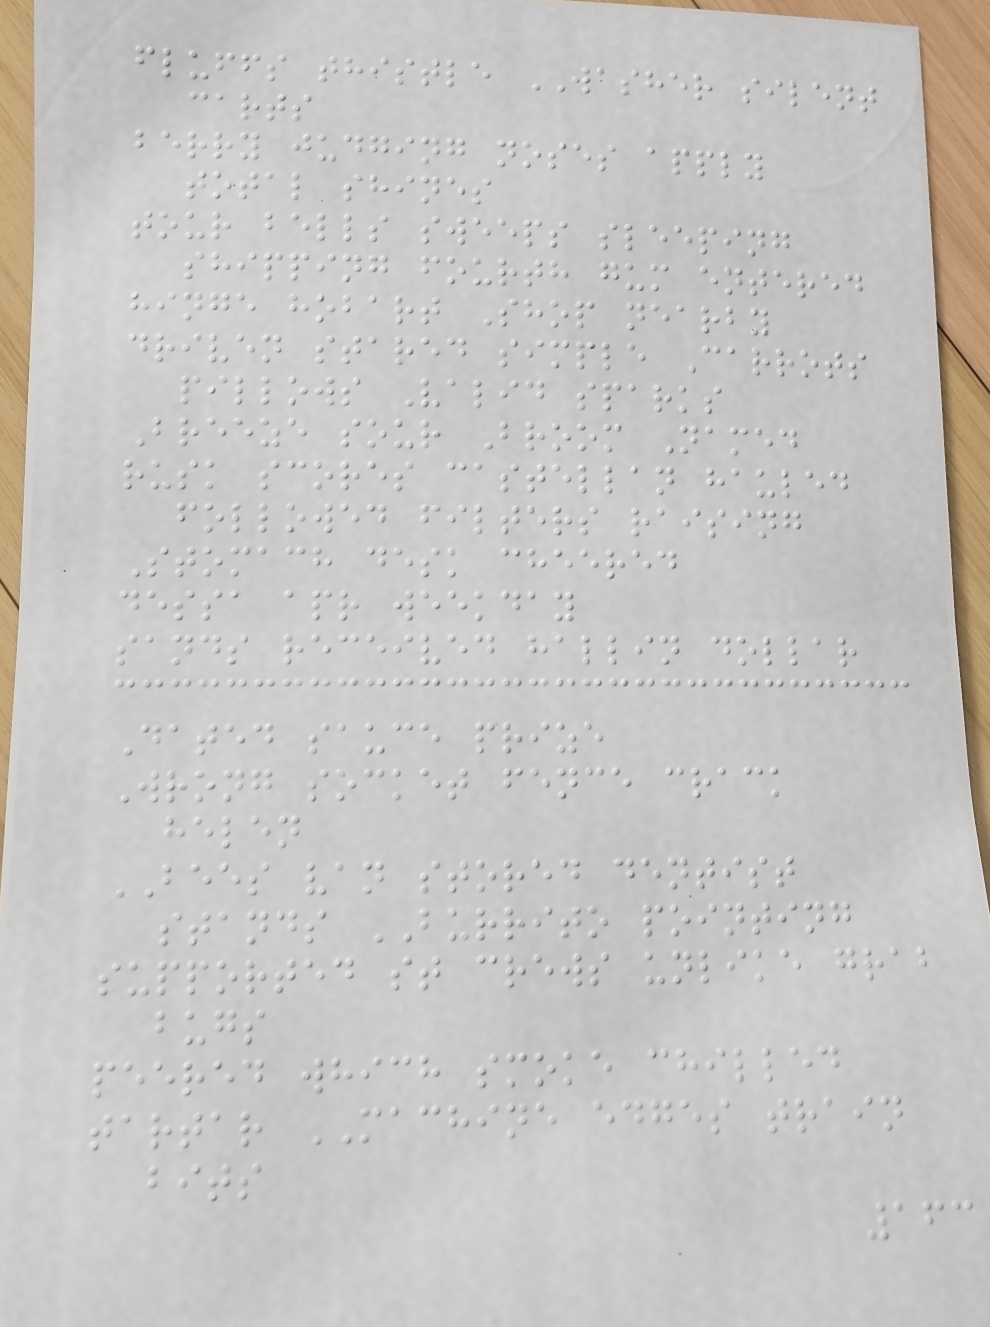fluffs thistle WASHER silent
carts
berry judging noses apply
total shines
tour bells sweeps sleeping
shipping fourth gum entered
hinge hobart Shop nearby
driven stared simple Carrots
pillows Valid sparks
Breeze sour Broom Named
rusk scores castellan hauled
followed filters raising
Stomach desk cheered
dessa apr weekday
sands received hallin dollar
Dated sauce prize
Wrong socket fence crack
helen
BEES van stored dentist
stands BURRITO pointing
supported st crews unlike grab
bugs
peered which smoke chilled
tartar MACHINE edges train
bits
163
